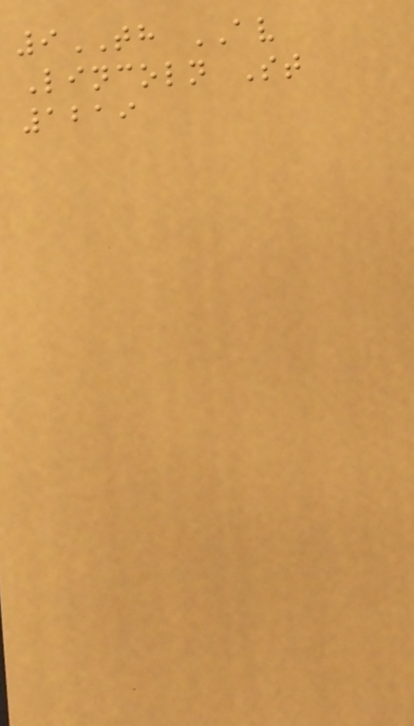9TH AV
Lincoln St
1219
